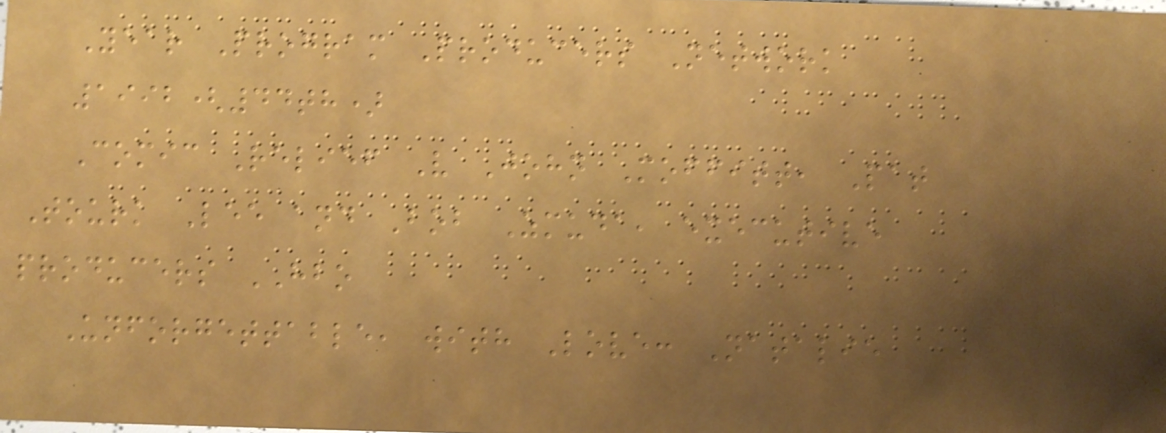Year Program Producers Network
1992(44th)
Comic Relief V John Moffitt, Pat
Tourk Lee and Bob Zmuda, executive
producers HBO
Unforgettable, with Love: Natalie
